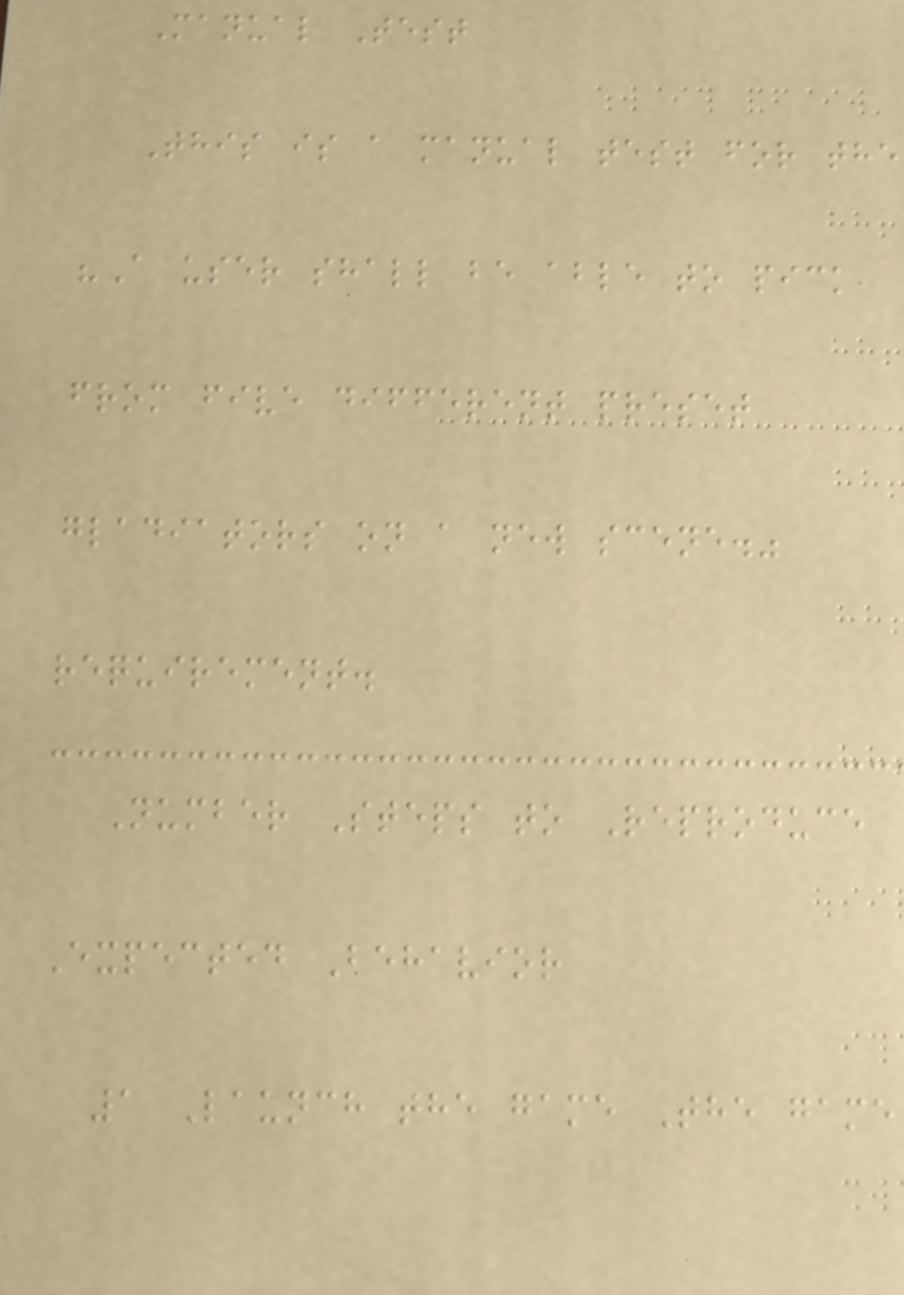Manual Test
This is a manual test for the
"A user shall be able to pick
from five different preset
gladiators on a new scene."
requirement.
Number Steps to Reproduce
Expected Behavior
1 Launch the game The game
